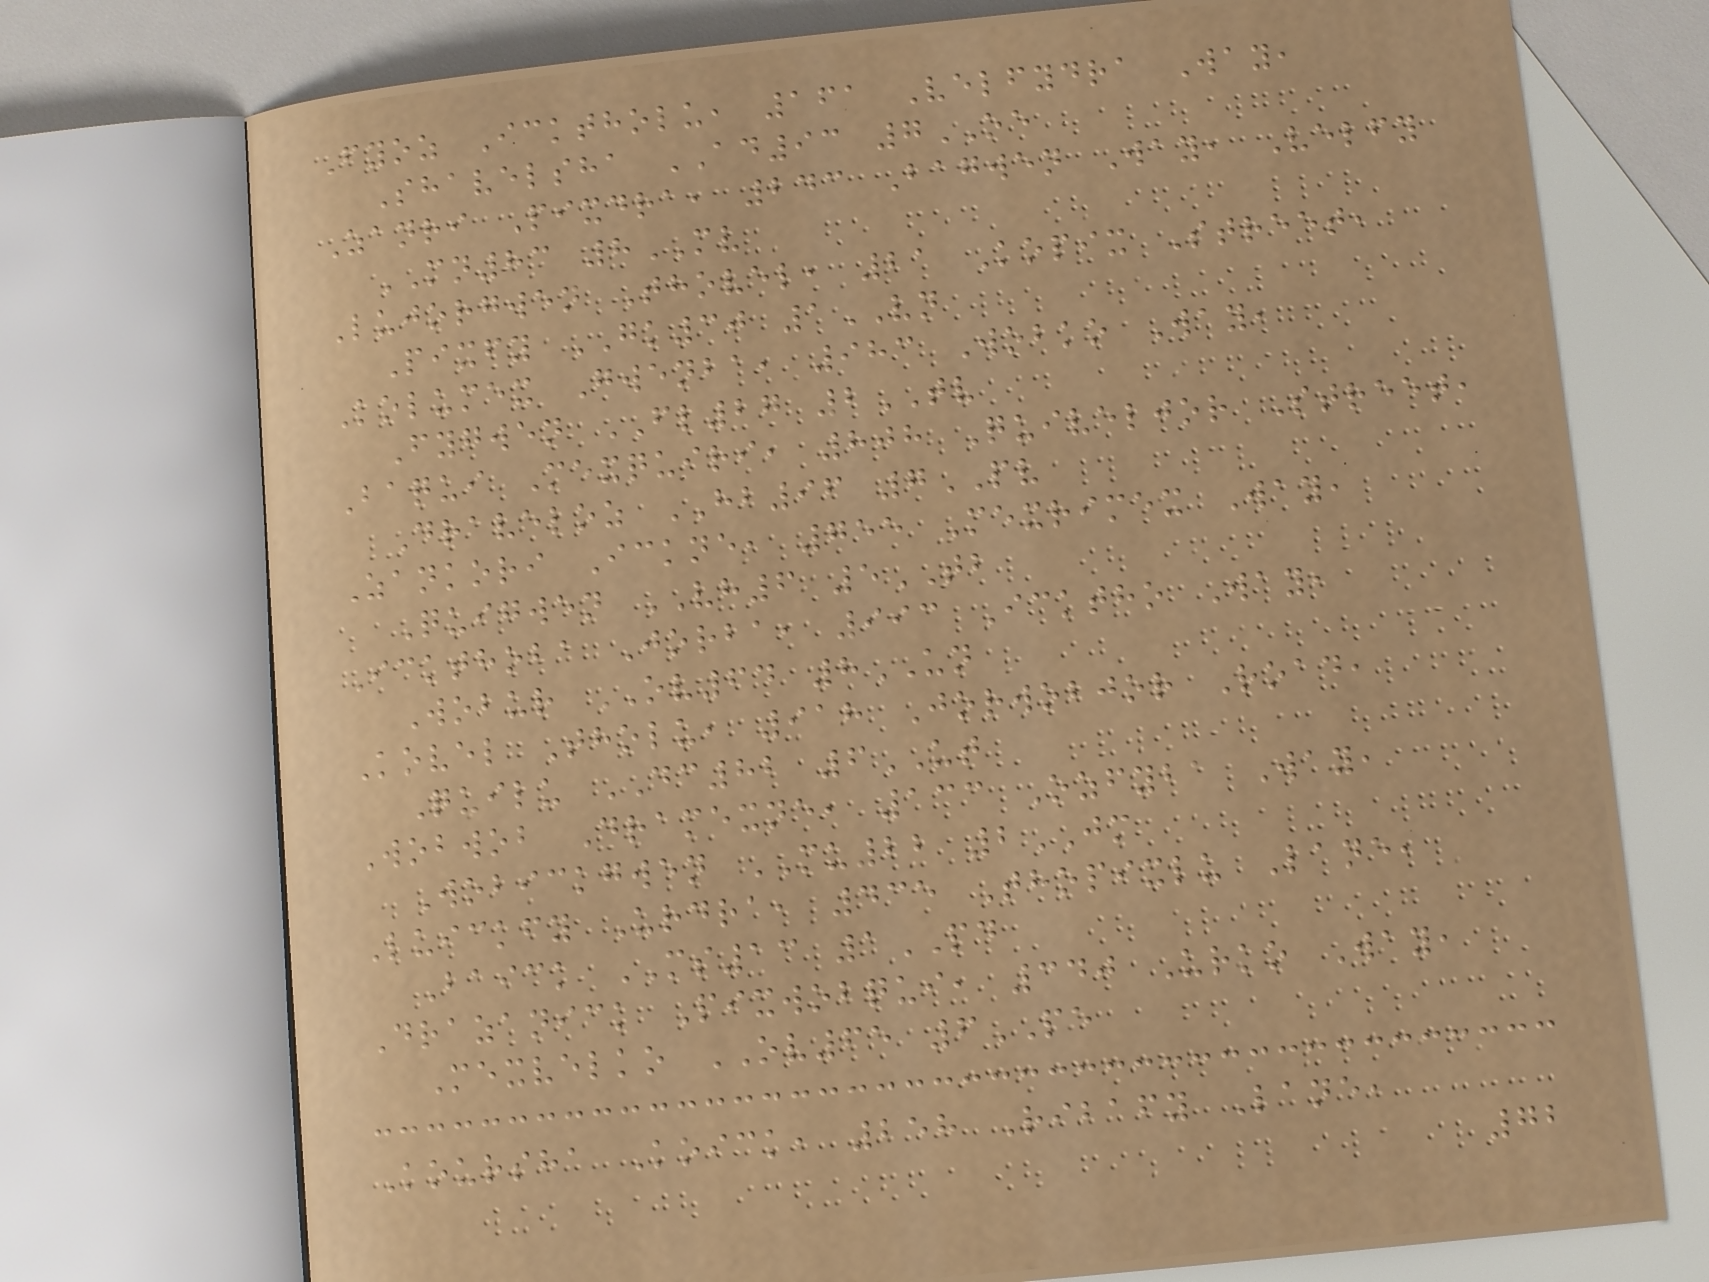Fyoz Icktholu, 161 Velfydra Way,
Shavelsha AD93 7OE
Zanri Pixdra, 243 Bagwen Way, Velfy
MN83 8MV
Lujorgwen Thovel, 21 Kopix Street,
Pixfy GK30 1VN
Kolumex Gwenba, 983 Wobko Way,
Fygwen FL27 2TV
Baqui Mexquiri, 808 Quiveljor Street,
Draveloz HB96 7PV
Zankori Ickne, 755 Mexrimex Way,
Quigwen VH6 5TB
Ickthoba Jorba, 993 Icktho Way,
Wobur OV64 8UN
Kovel Tholu, 918 Jorwobjor Road,
Quilu DC82 6UT
Wobwob Dramexne, 133 Ozfyba Way,
Wobickgwen MU22 2JM
Luickfy Urdra, 435 Thopixlu Lane,
Baick MS13 1PD
Drazanick Pixwobqui, 340 Urko Way,
Mexvelko OV65 6PE
Koursha Koick, 258 Ribafy Lane,
72
